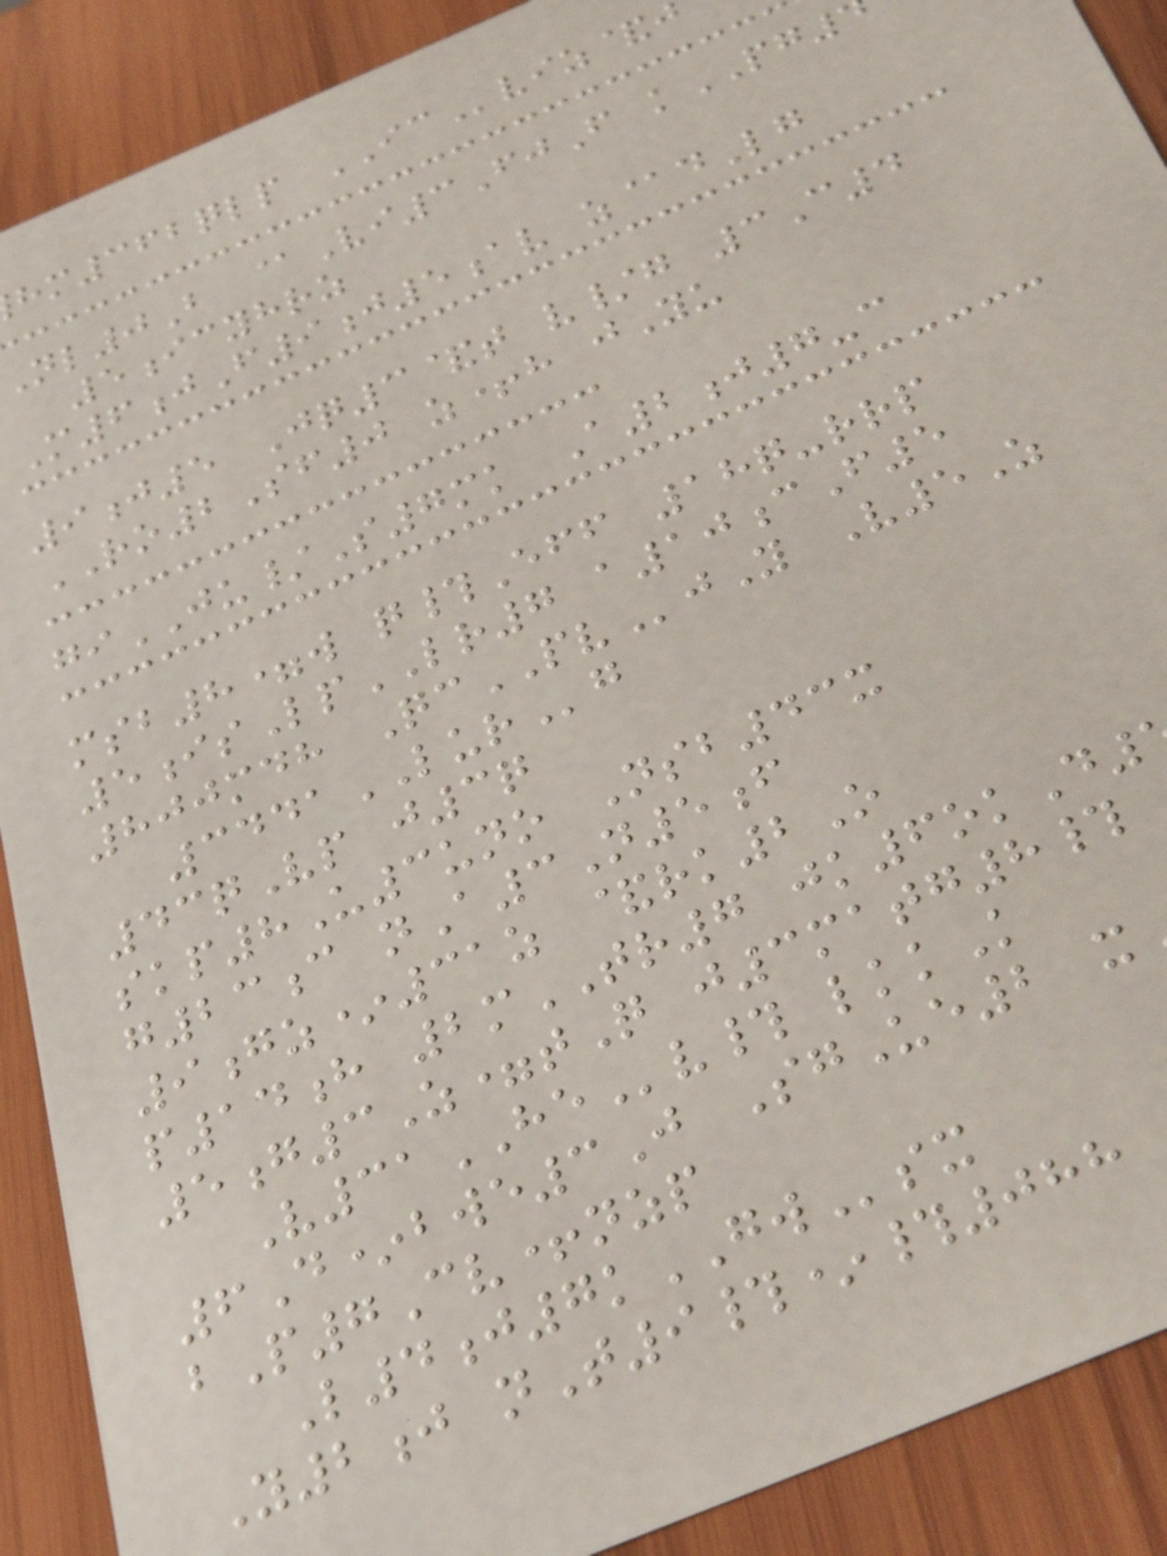m362qlp ICviz&j
l0B @Vi3FjF kPG
5icyhrz
M6jF9j5av z@dLg
9j5 Jq3&t v/g 3C4
RO2Sf0 z+h jYu
giJU/S7mk A2j7-c
msb8=w q#Eff 18q-rrp
5isLpLR7 a10cF5
800mdh QcPVjY V5Z
3441LURg
43qVp j3q
skp8U3uno Nsb43x
g23c nA3N5f
9gz*31z &rk2O
p14h 2mTR7 jk6okD
5g3Z=tQ j3matg8#
V31HEv# lkkK
6D*bwe3J SgUe2 x
bP7Cv+nzp
L4j7kGWsx
Y2j nT9#*#088
